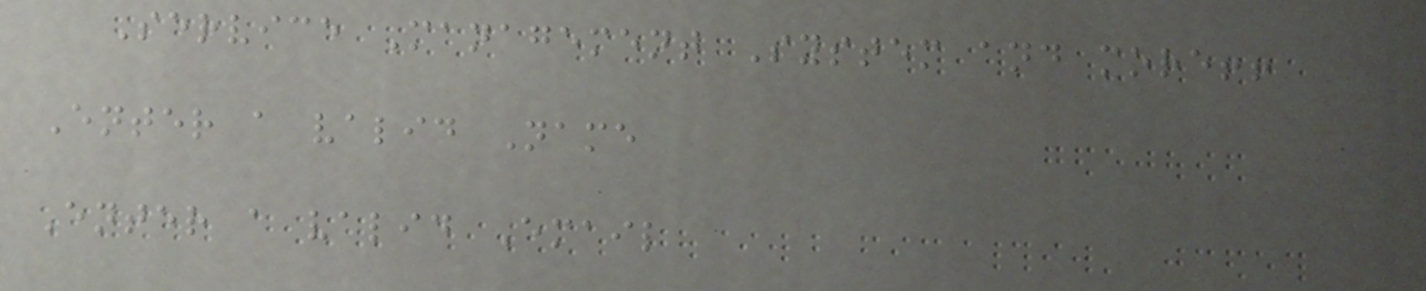Service Management System and more!!
Enter a valid Name
Enter a valid Email
